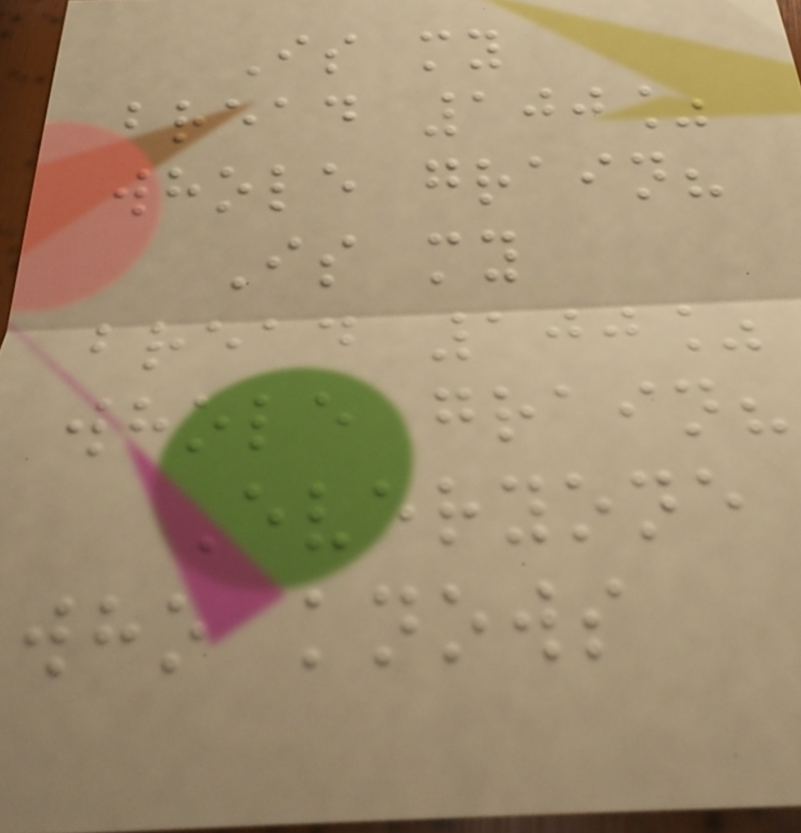Is my
bread 100%
whole grain?
Is my
bread 100%
whole grain?
Everyone
who knows
